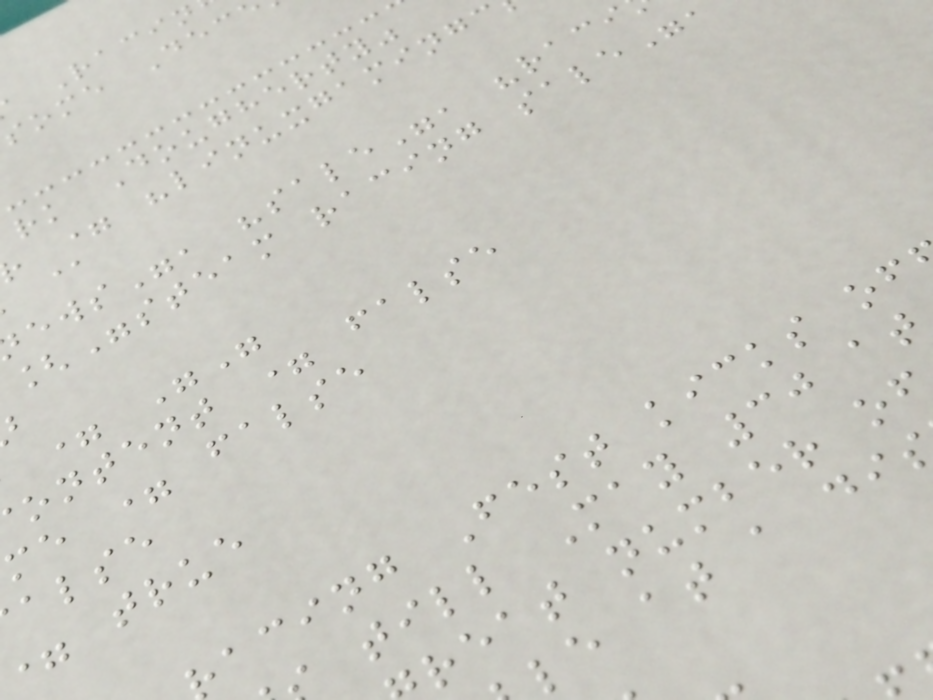some Dec
rk Dougherty"
= "linuxgamingc
ews", "sale", "raci
["steam racing sale
= ""
ontent = false
me = false
alse
true
acing Fest kicks of
till May 30 at
reat number of
le at a di
